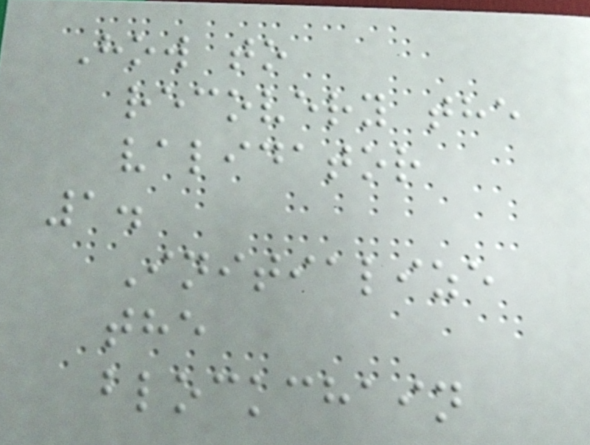How to
recovery the
validator
1.
Initialize
the
blockchain
